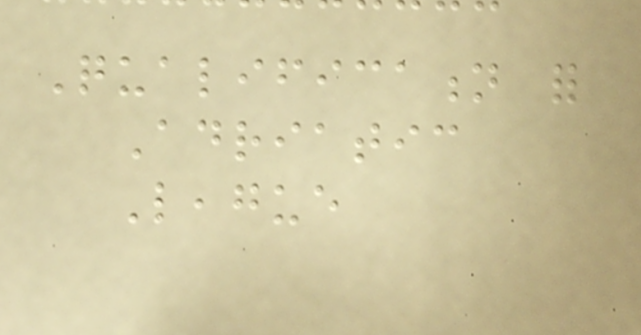Qualification for
Adriatic
League
